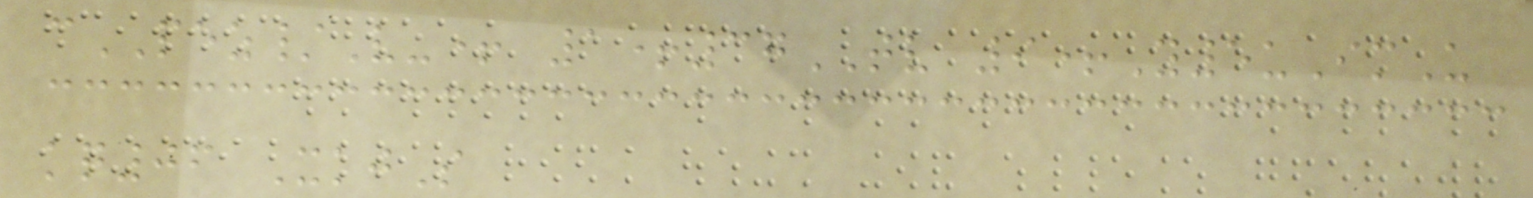cPEZ/V-+ 1+37TV 9+Y5uImU
kq06 XkjS
